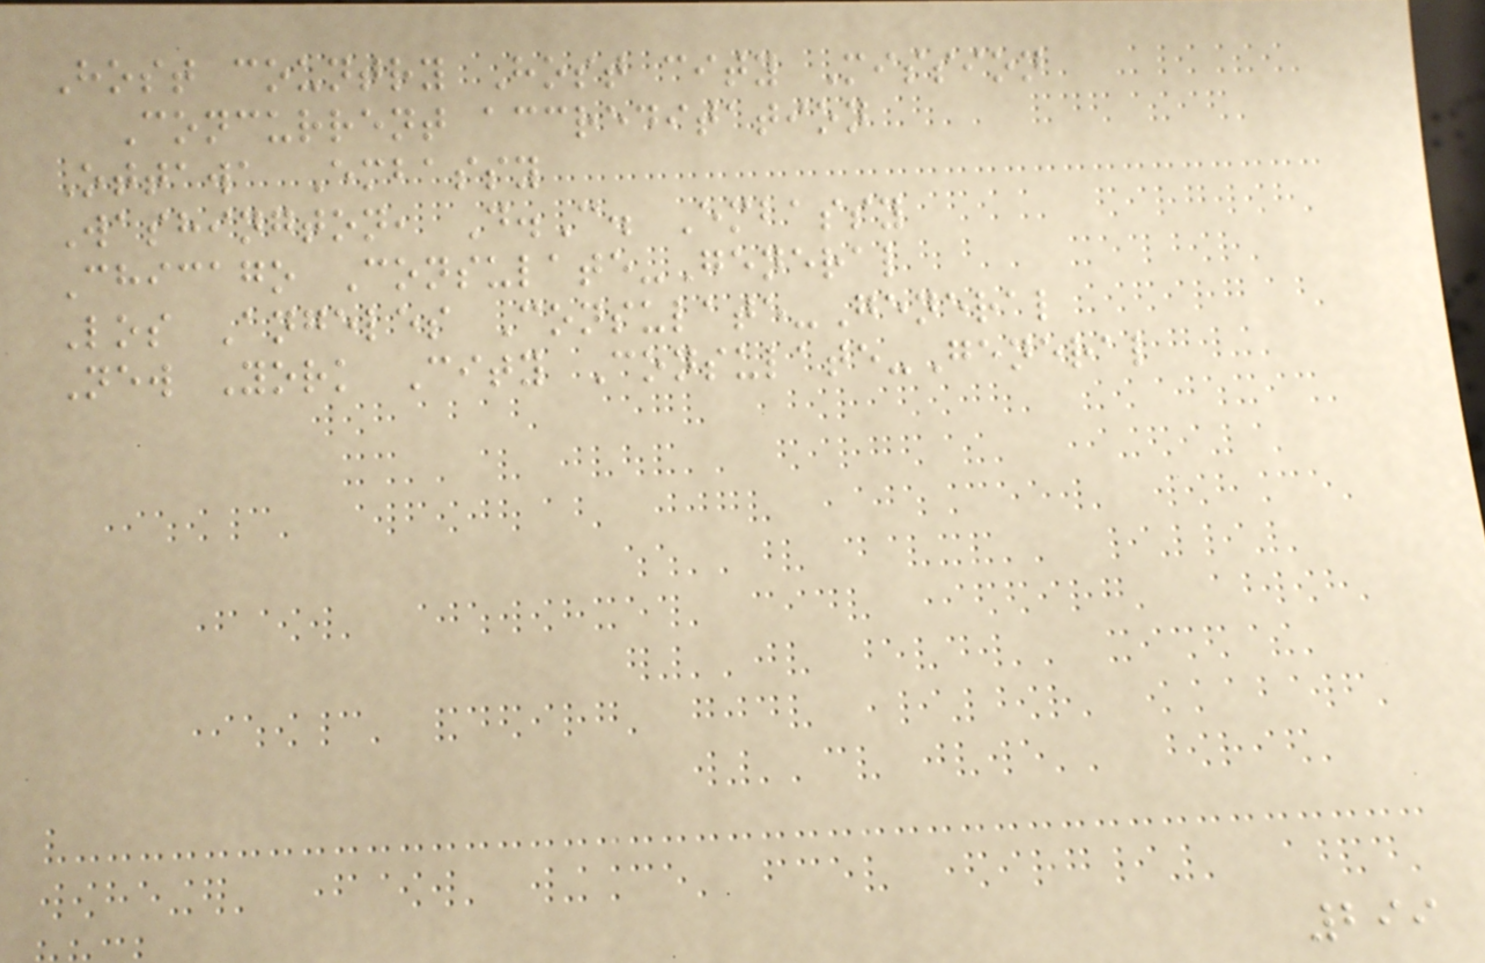Host country Host city Mission
Concurrent accreditation
Ottawa Embassy
Washington, D.C. Embassy
Chicago Consulate-General
Los Angeles Consulate-General
New York City Consulate-General
299
